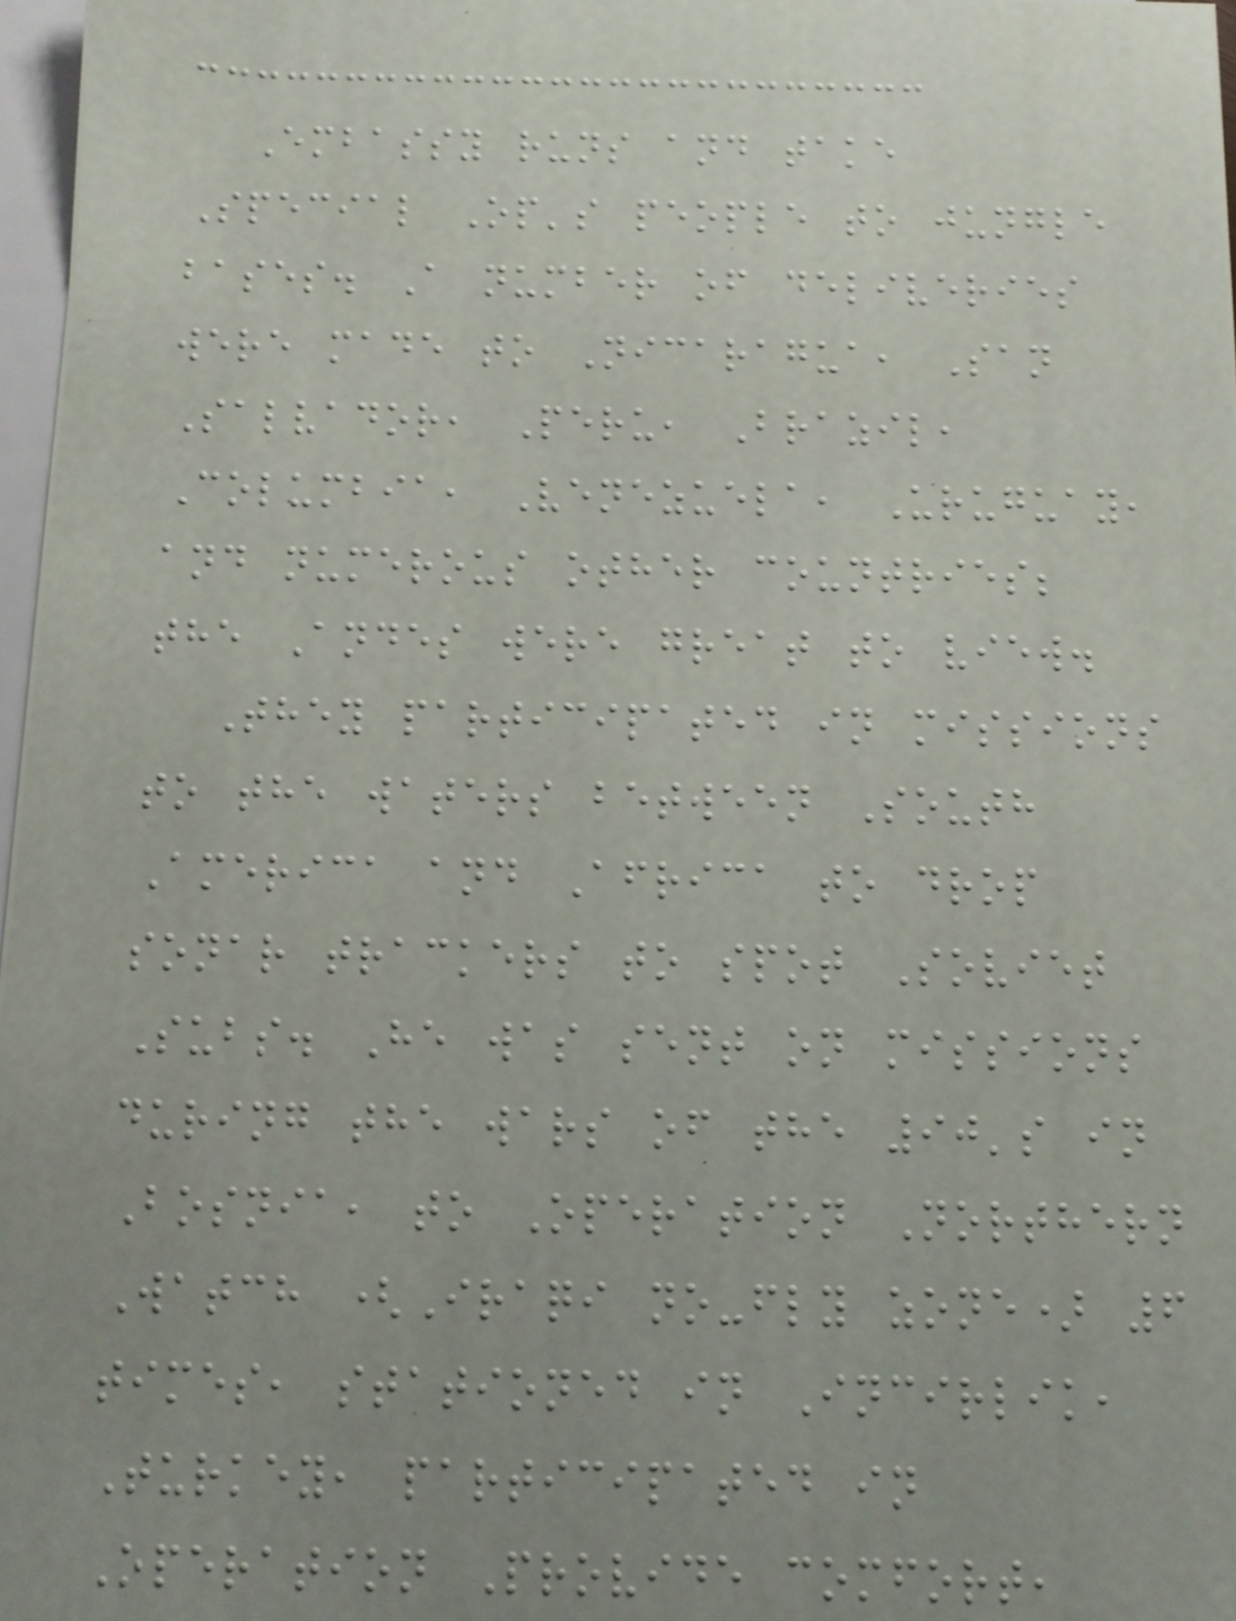Embassy runs and take
Special Op's people to jungle
bases. A number of deliveries
were made to Nicaragua, San
Salvador, Peru, Brazil,
Columbia, Venezuela, Uruguay,
and numerous other countries;
the Andes were great to view.
They participated in missions
to the waters between South
America and Africa to drop
sonar trackers to spot Soviet
Subs. He was sent on missions
during the wars of the 90's in
Bosnia, to Operation Northern
Watch (Iraqi no-fly zone) 6
times, stationed in Incirlik,
Turkey, participated in
Operation Provide comfort,
